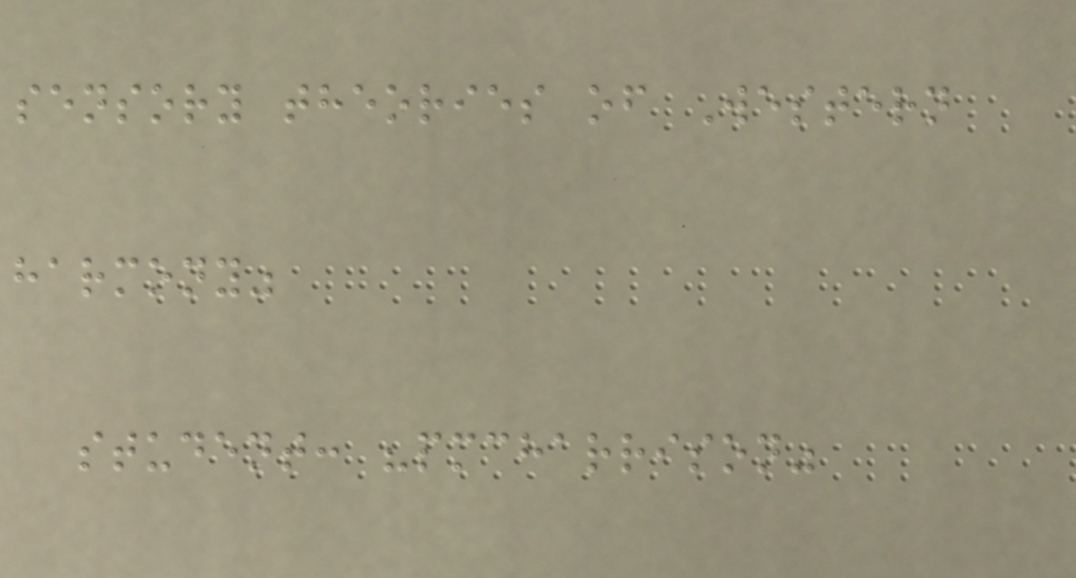sensory theories of Western
harmony"
student: "pmcharrison"
